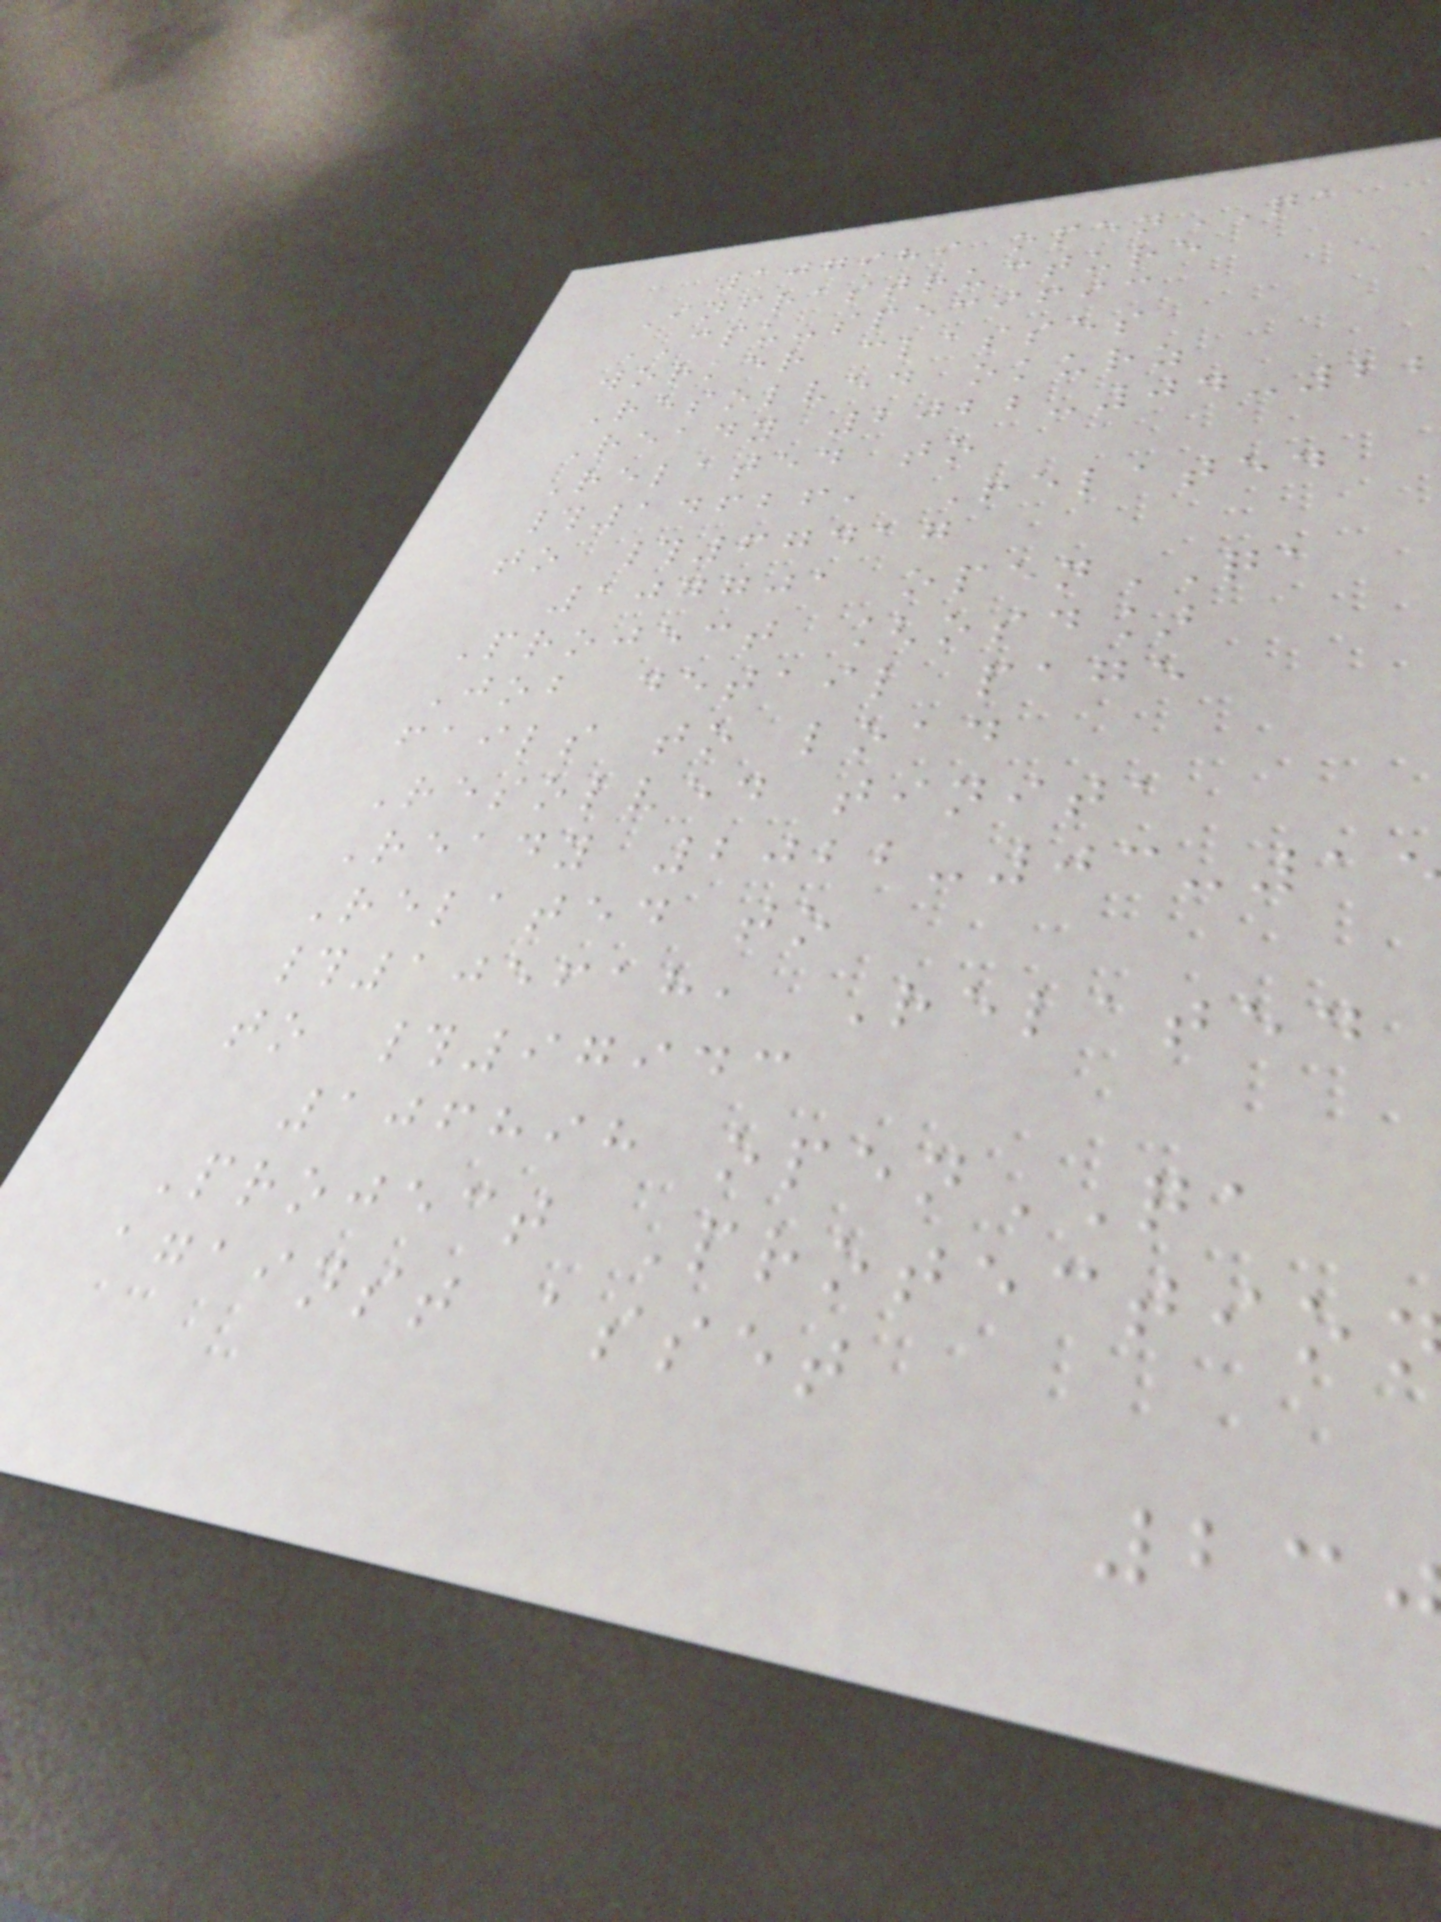107989 openQA
Infrastructure
CPU-specific
worker classes
Resolved okurz
Ready 2022-04-2
Related to
#14626, Related
to #67417
107701 openQA
Project [osd]
Job detail page
fails to load
Resolved tinita
Ready 2022-03-1
Related to
#105618, Related
to #97943
106898 openQA
Project Protectio
against asset
